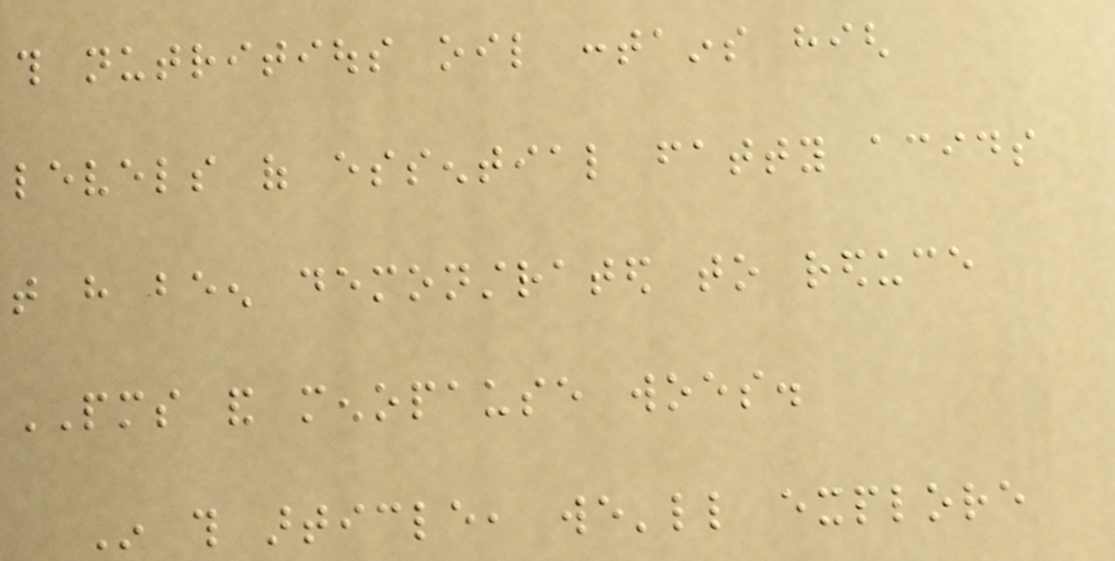this nutritious oil contains high
levels of essential fatty acids
that have been demonstrated to reduce
PMS and menopause woes.
In this article, we'll explore
